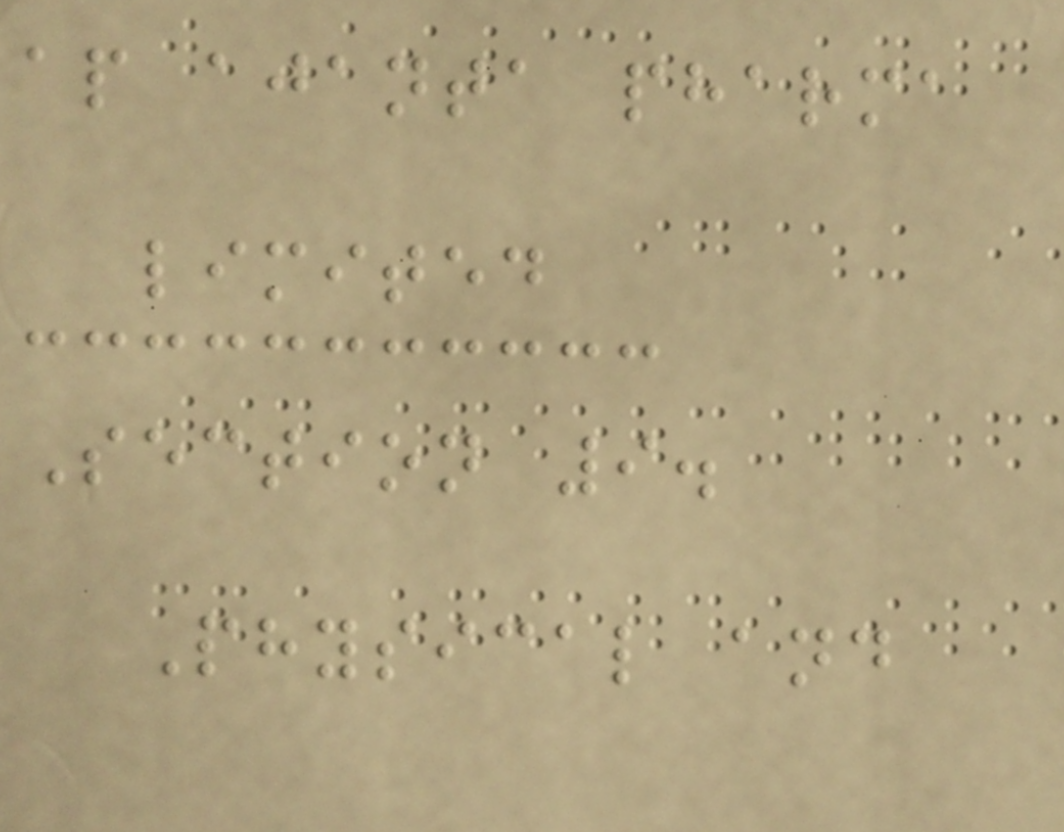ap ajanta pharma
limited
Section 9.
Physical and
